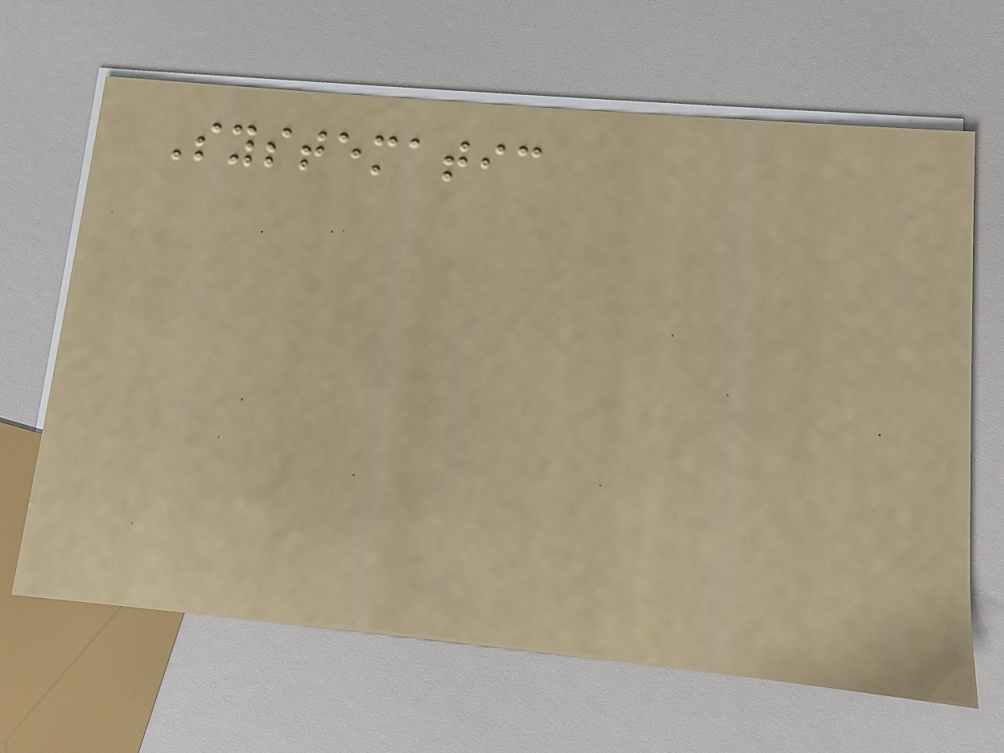Systematic
